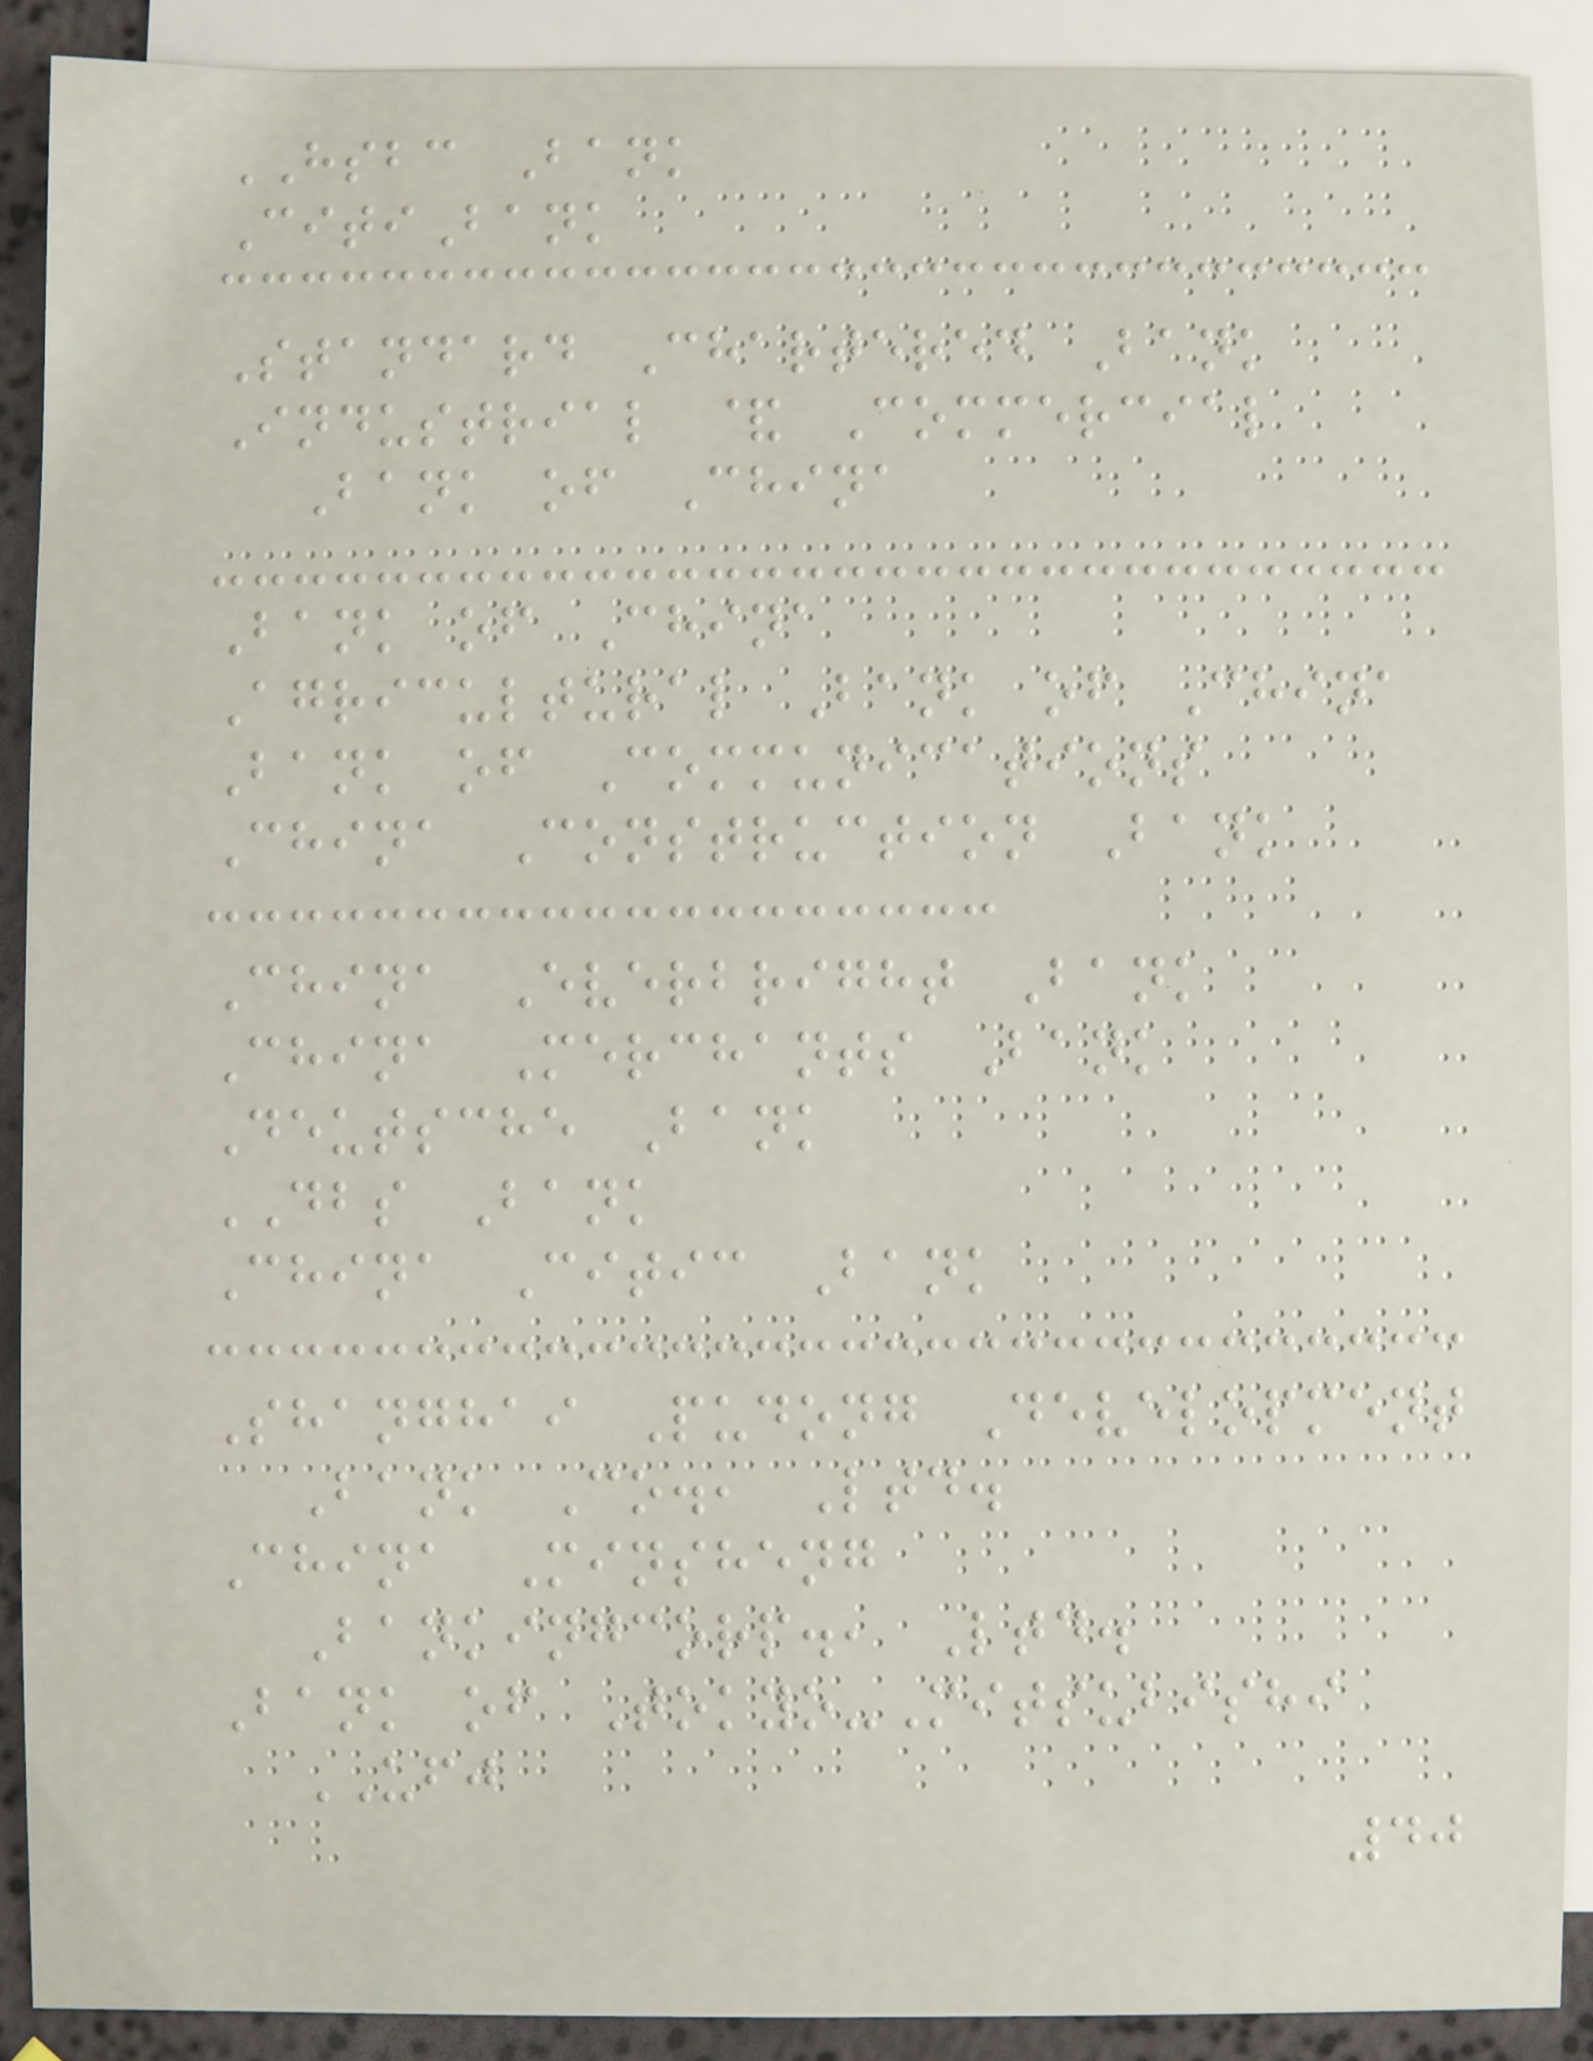HSBC Bank
CitiBank
Standard Chartered Bank
Industrial & Commercial
Bank of China
Bank of China
Agricultural Bank of China
Bank of Communications
China Construction Bank
China Everbright Bank
China Merchants Bank
Deutsche Bank
DBS Bank
China Citic Bank
Shanghai Pudong Development
Bank Co., Ltd.
China Minsheng
Bankingcorp., Ltd.
Bank of Tokyo-Mitsubishi
UFJ
40
